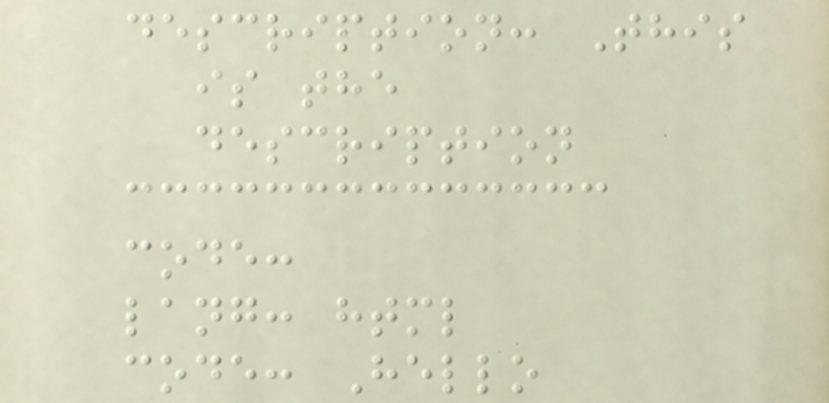description: This
is the
description
code:
lang: html
code: Hello
